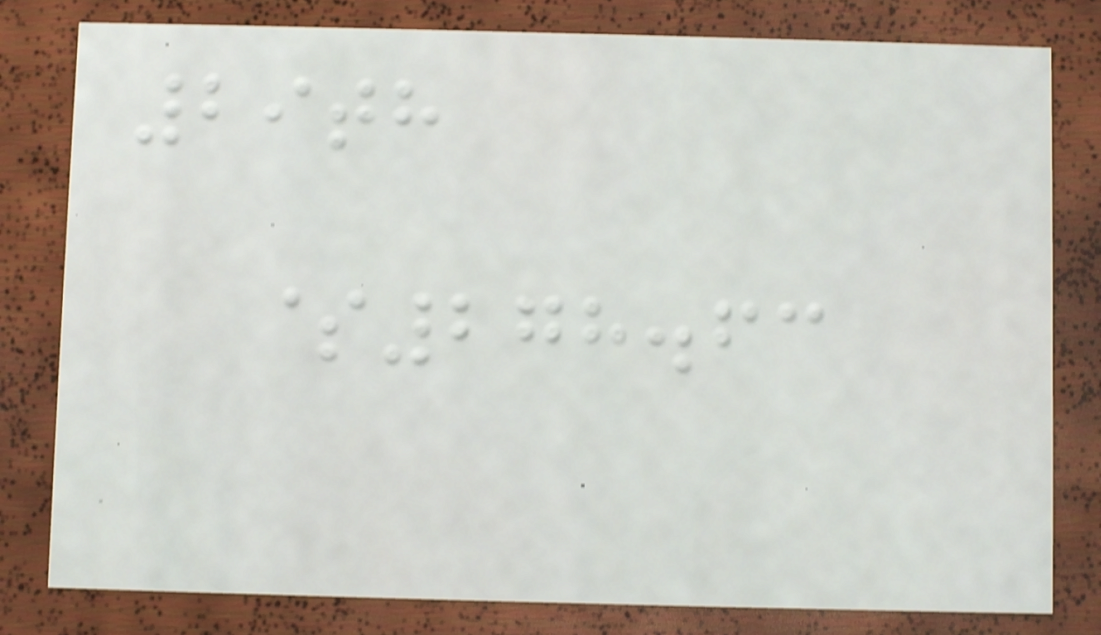29th
$278.63
